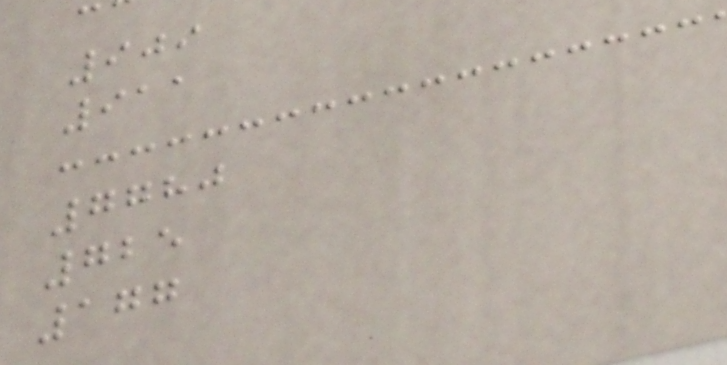909
911
7780
725
177
